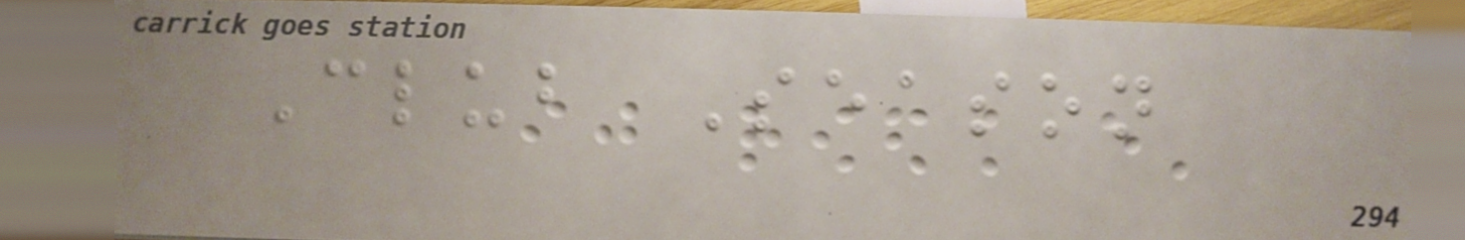Club Season
